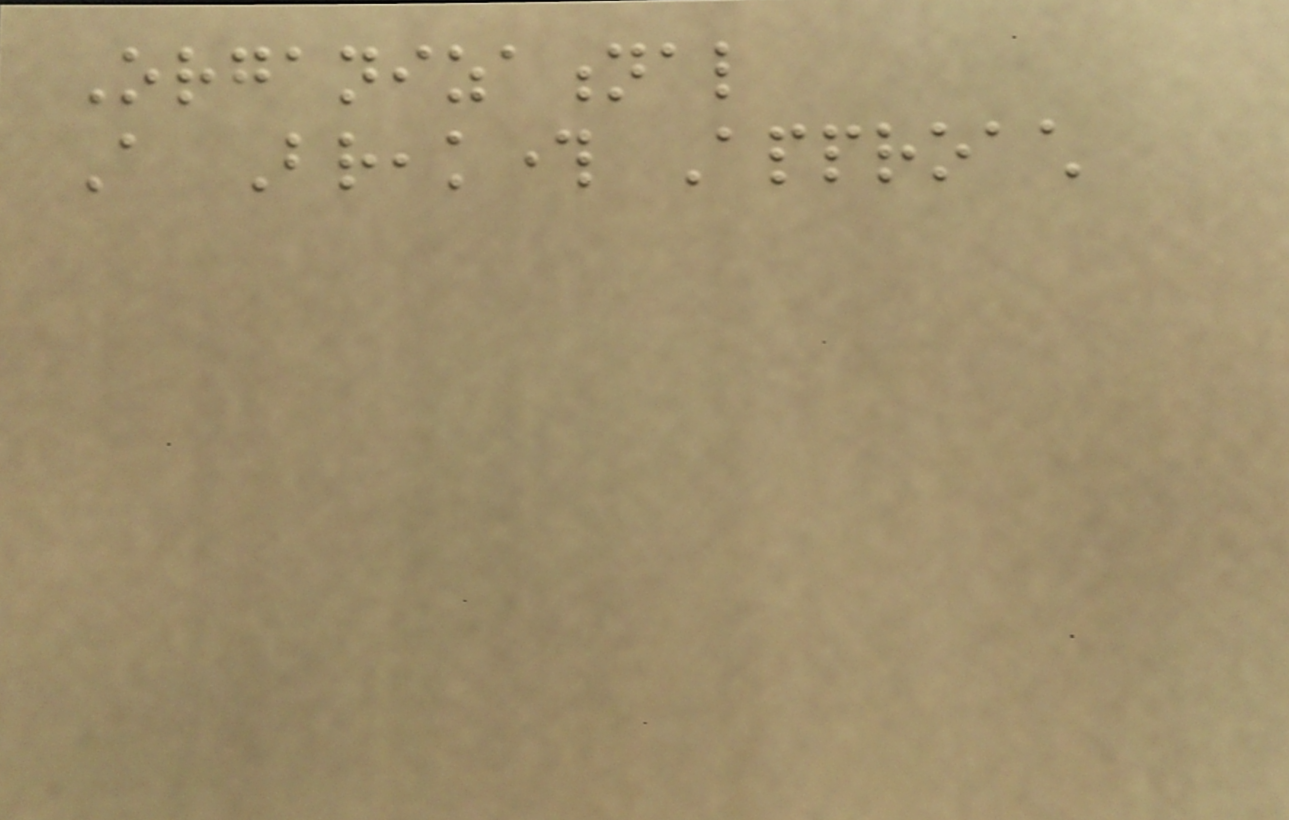Organizational
A Breakthrough Approach
